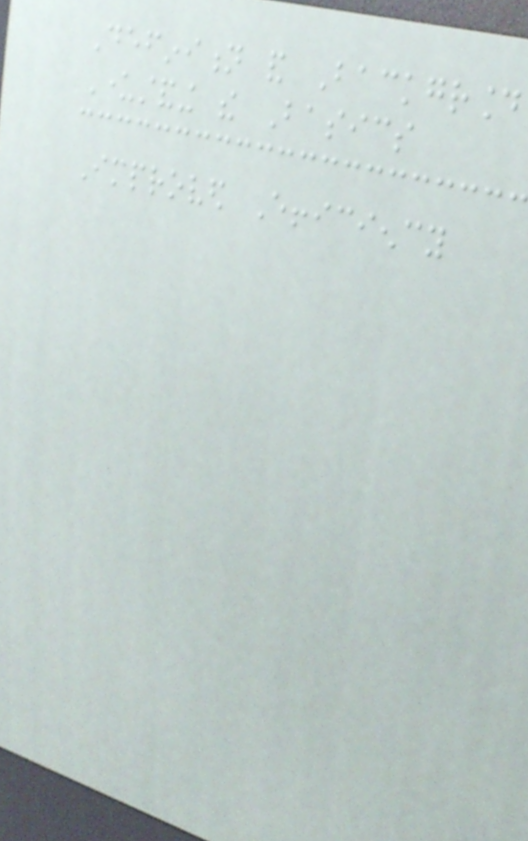Definition and Background
Understanding the Basics
Improved Efficiency
